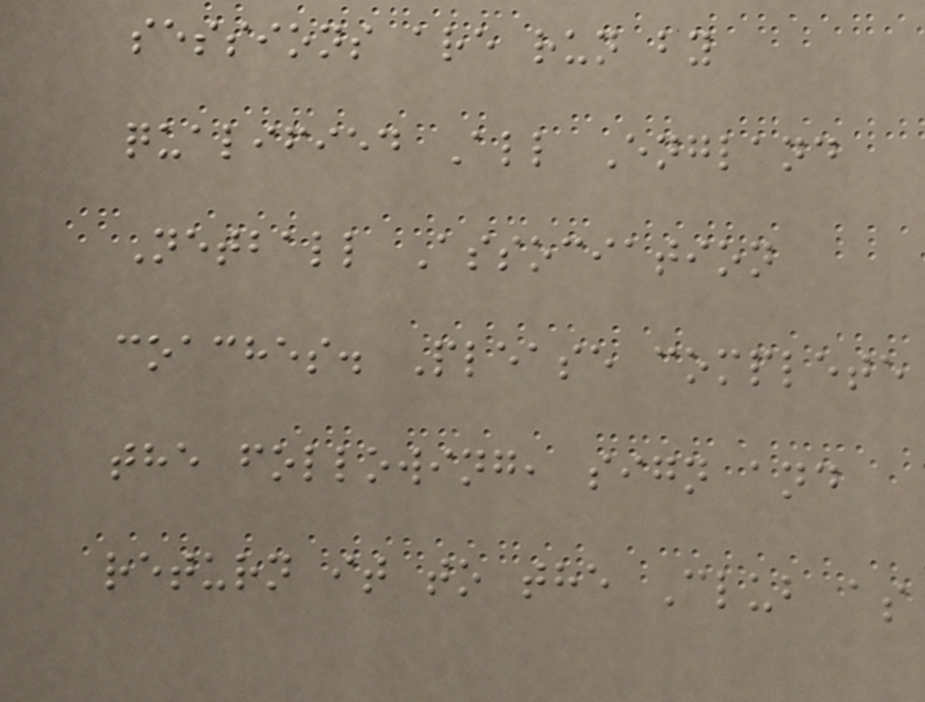sessions are run by
qualified All England
Netball Association
coaches. Please complete
the following, sign and
return it to the Club as
